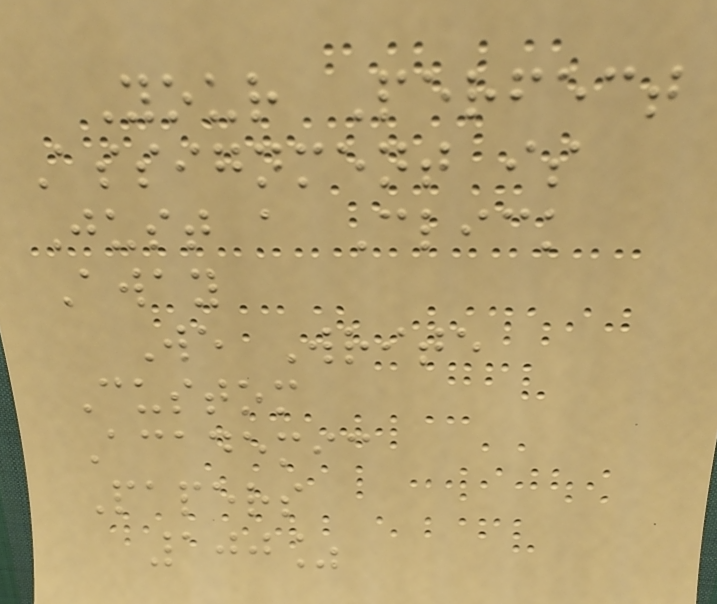Your Perfect
Assignment is
Just a Click
Away
We Write
Custom
Academic
Papers
100%
